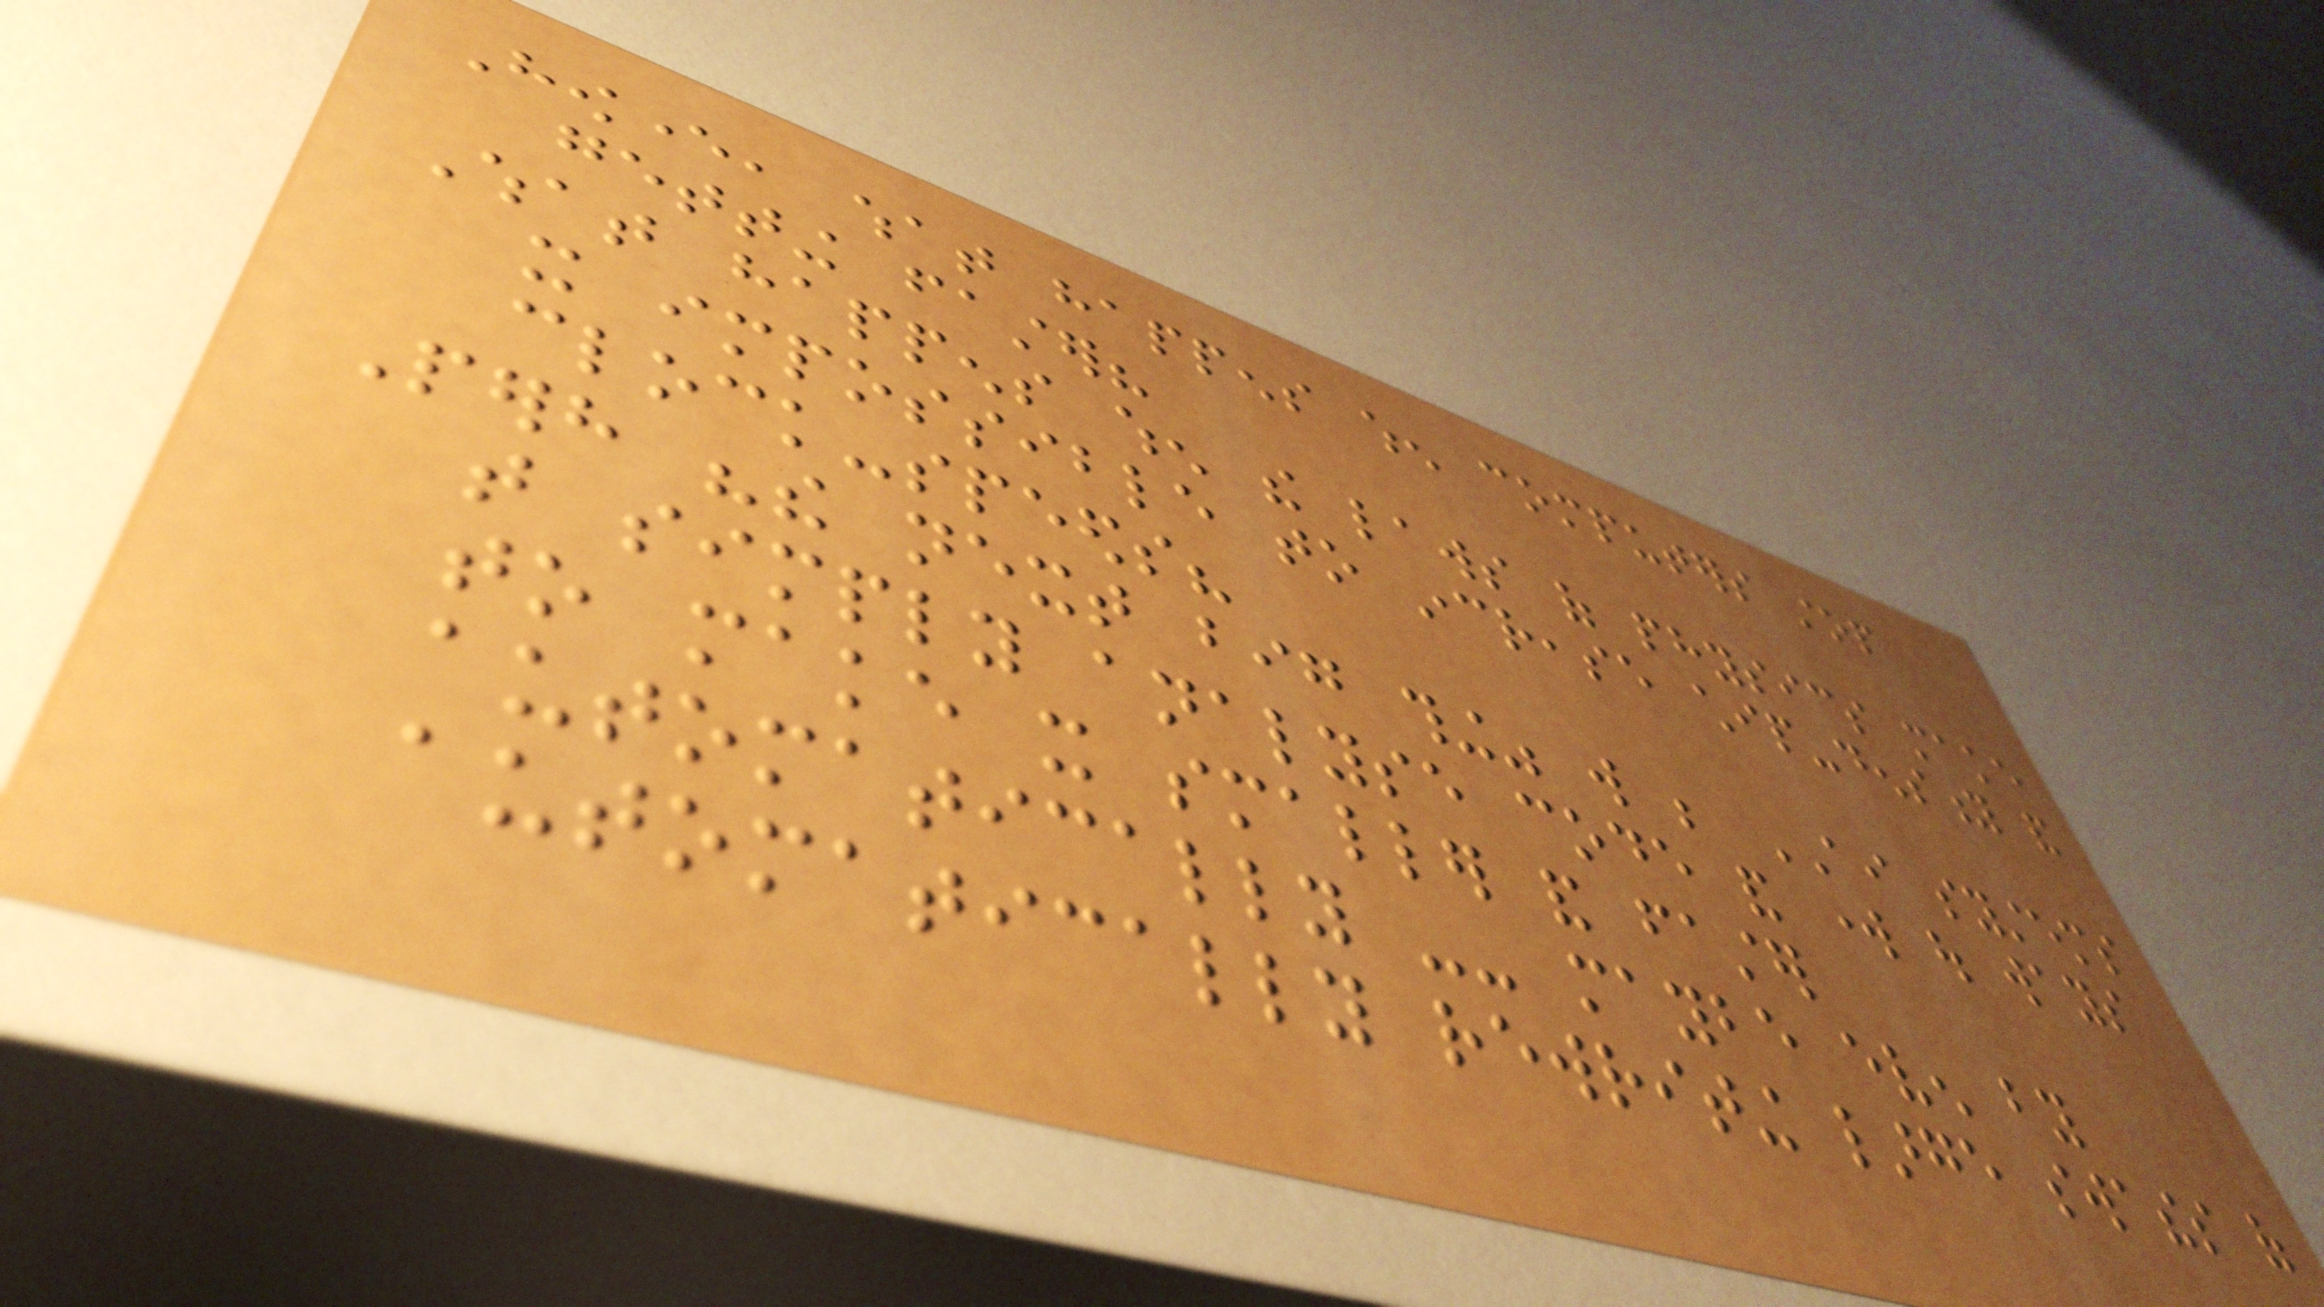However, what happens when computers stop
getting faster?
What happens when the laws of physics make
it impossible to increase chip-density and
clock-speeds?
Perhaps "the next big thing" will be AI systems
that simply analyse code and work out ways
to make it smaller and faster
automatically -- maybe even by
automatically rewriting large swathes of
